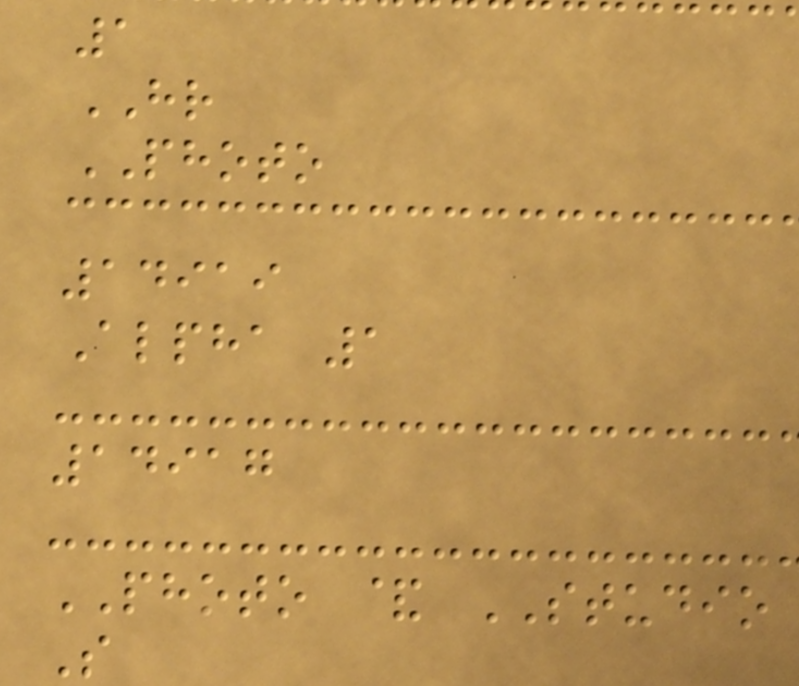1
HR
PHOTO
14919
Alpha 1
14917
PHOTO & STUDIO
S
